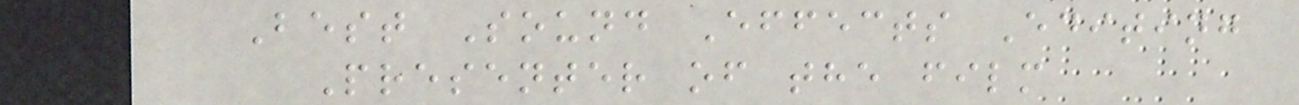Best Sound Effects Editing
Presenter of the film
